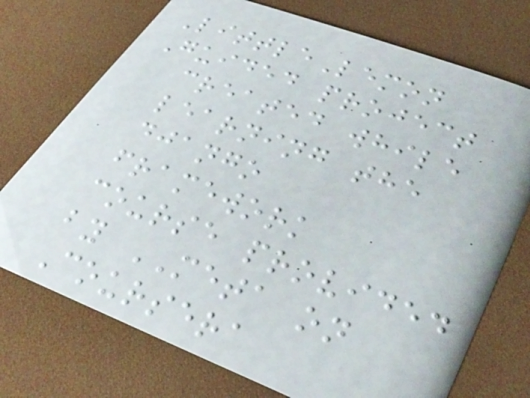LittleLemon
Guided project
created while
learning the
django
framework
course provided
by META on
Coursera
